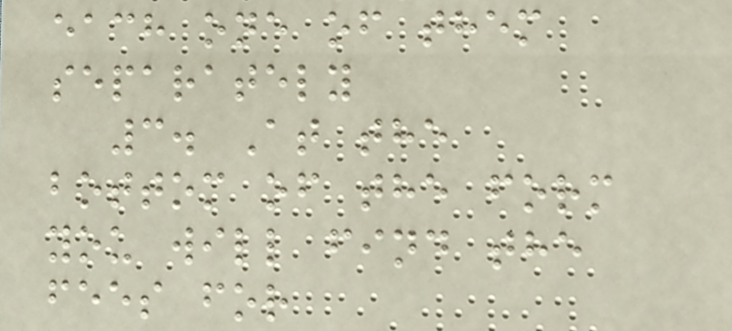each one of them
separately
3. At the
bottom of the form
you will find the
fees for
